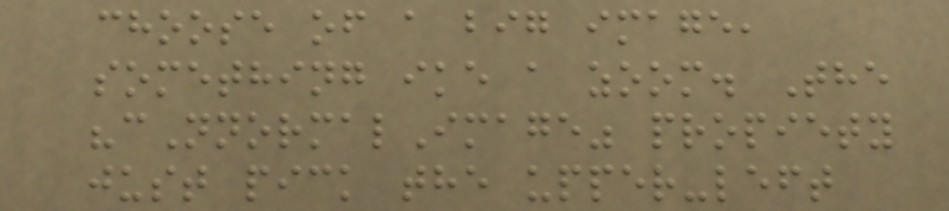choose of a big image,
something ike a zoom. The
"cNnormalImage" propiety
just pick the upper-left
